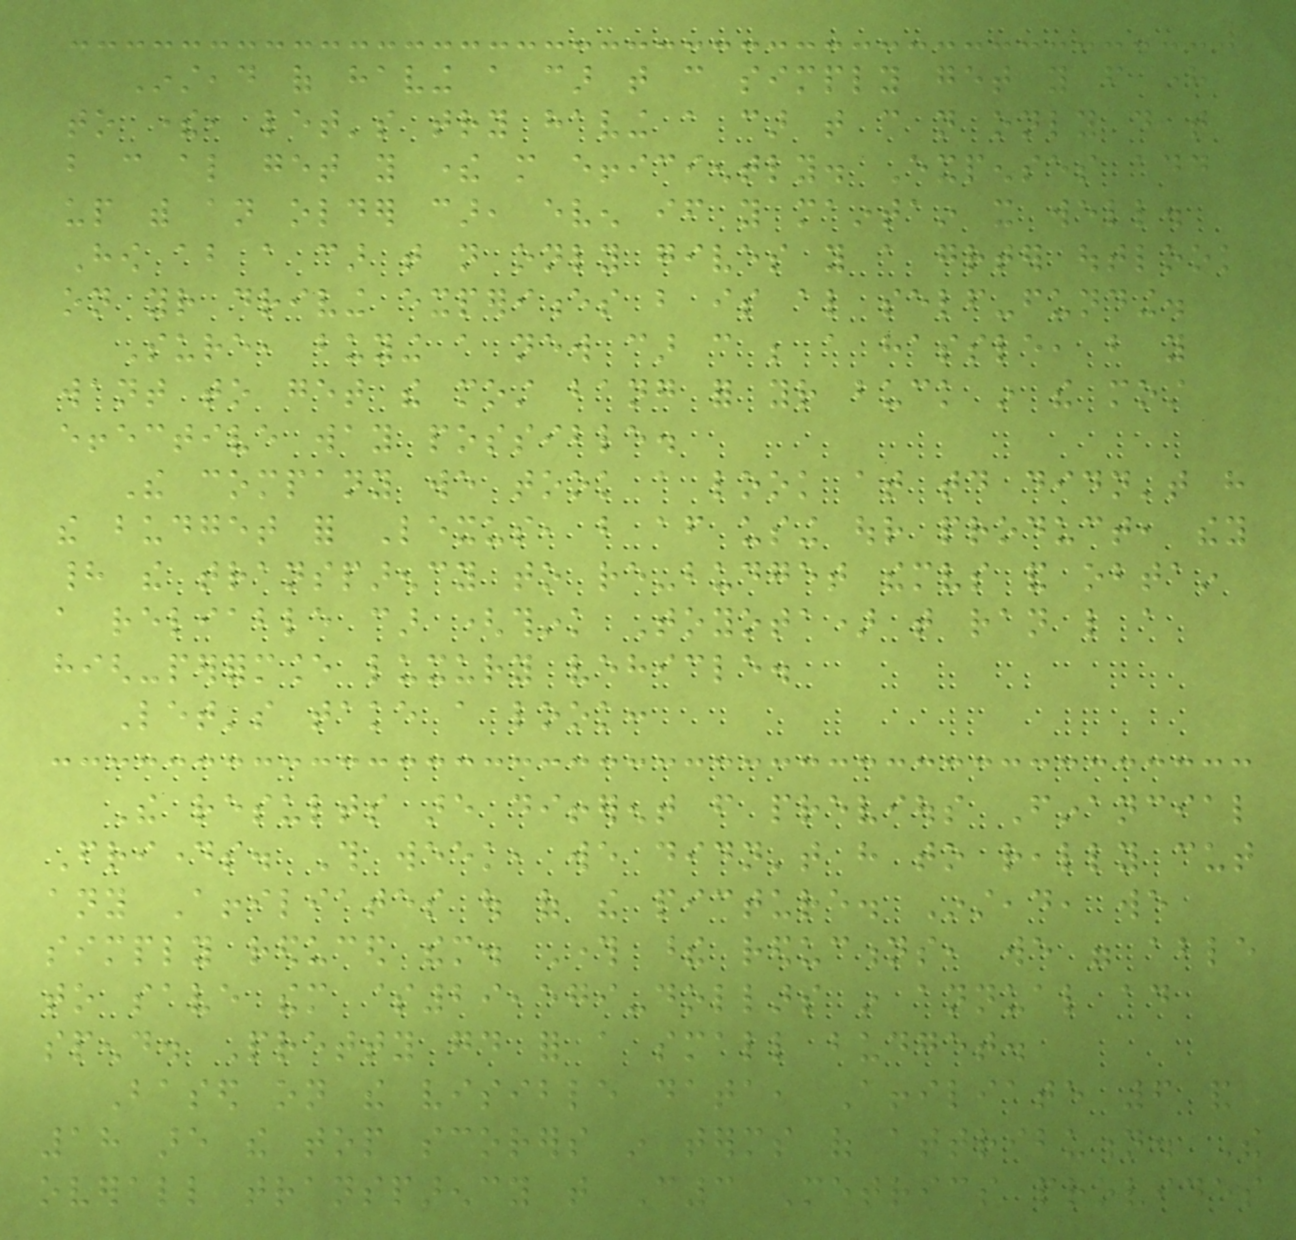Instead of having a car that can simply get you from here
to there, let's try having a car that can not only do that
but can also get you there more efficiently. Expenses add
up with an older car, even if you maintain it well.
How about a car that not only gives you a greater outlook
on your driving experiences but is also self-funding.
Sure, buying a new car can be a hassle, but you
want to get the most bang for your buck in the most
effective way possible.
The company we took a look at today didn't have
the budget for Lexus, but after using our product, they
had the transparency to re-budget themselves and obtain
a reliable car (think Toyota) that ran like a
high-performance luxury vehicle.
Let's take a look:
The results are different from previous Financial
Fridays. This week, we didn't have to really cut
any Affiliates out of the picture. Instead, we
simply reduced them. Through these reductions, we were able
to save them $29,579-dollars in annual ad
spend. Pretty good for a small budget.
Based on the visible data, Affiliate 6 and
18 are the top scorers in terms of attribution. The
overall transparency that C3 Metrics provides
